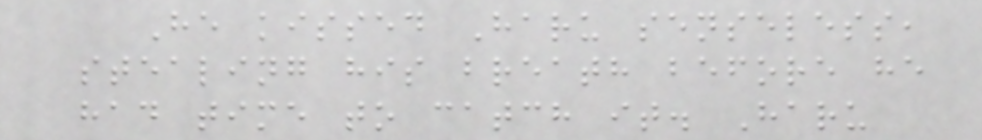He kissed Haru senseless,
stealing his breath before he
had time to catch it. Haru
